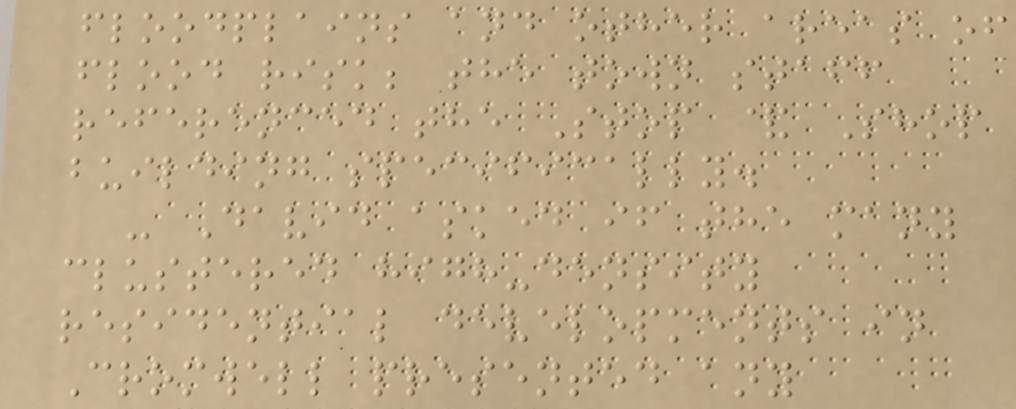floodplains and other areas of
flood risk; the town staff
referenced the Stop & Shop
building specifically.
- David asked if the many
clustered high-density
residential developments in
Cromwell presented any
